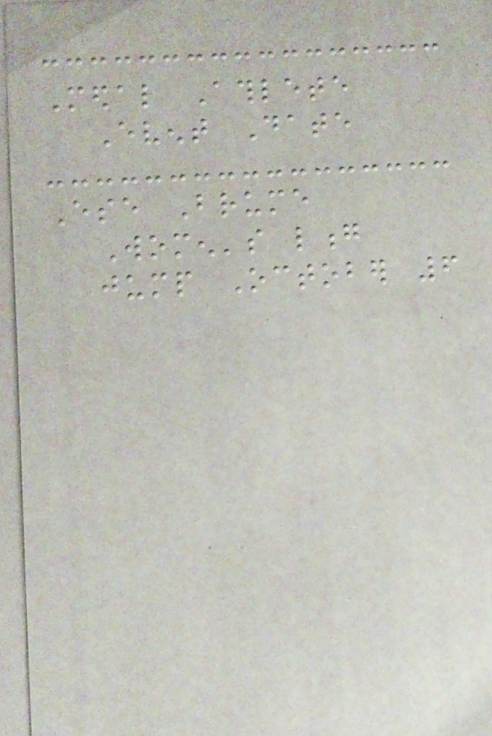Medal Athlete
Event Date
Ese Brume
Women's long
jump October 6
